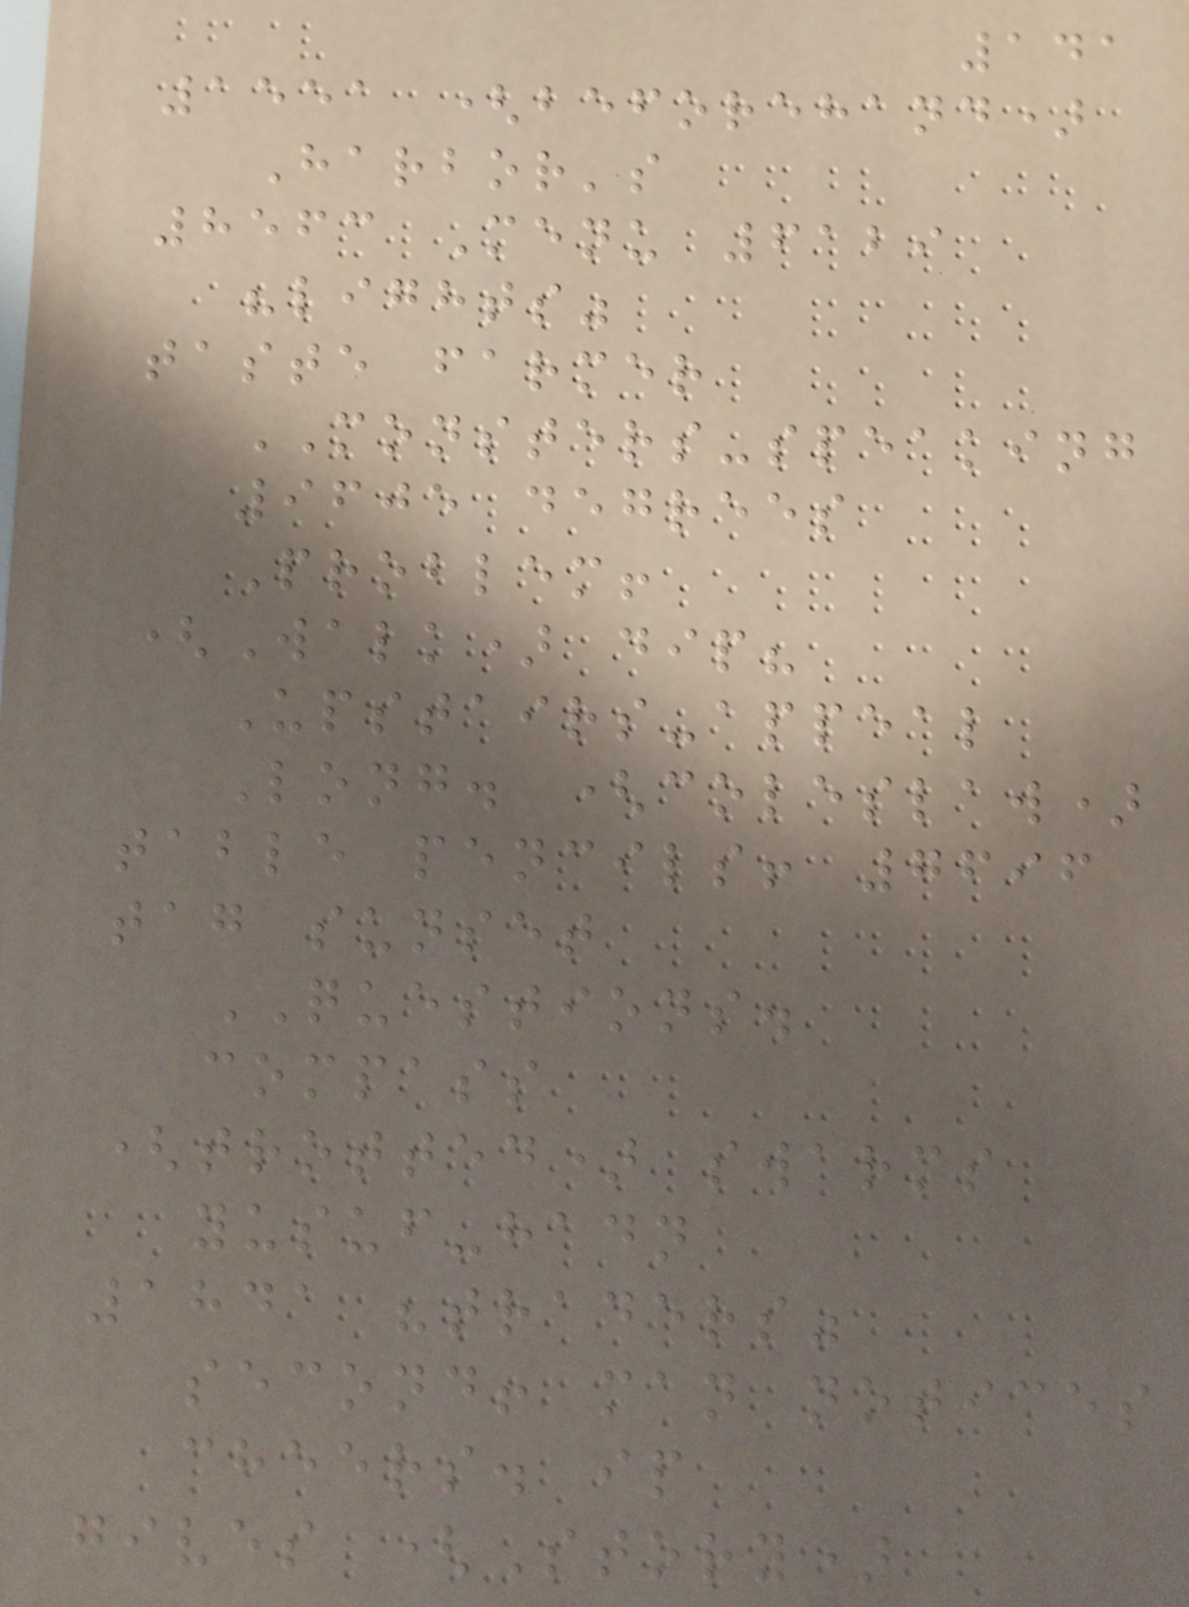141
1551 (beforehand)
Harbor's
8563 Menu 6129
"lights"
taste farmer
MONSTERS-speaking
9605 degrees
Problem!
(Walk) dip?
Upstairs-appeal
Long. (coleslaw)
table pencils! 7696
tag sunset
QUESTIONS.
compass
(trotted) swarms
yusuf-hadn
1841 "traders"
second! man notices
cheers. ip
gives (Story)
